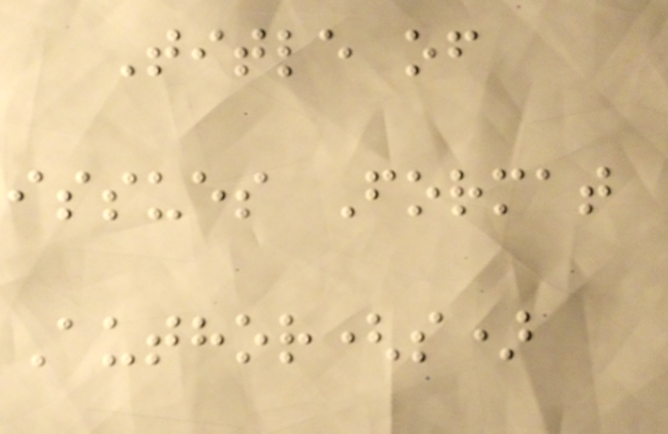Title of
issues Format
Author(s)
